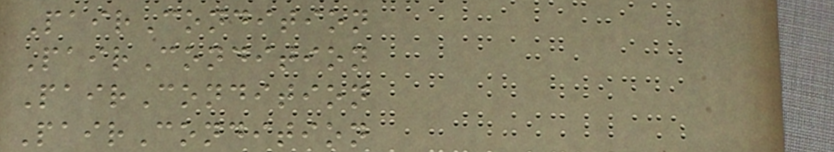PairCondition
PairCondition
PairCondition
PairCondition
